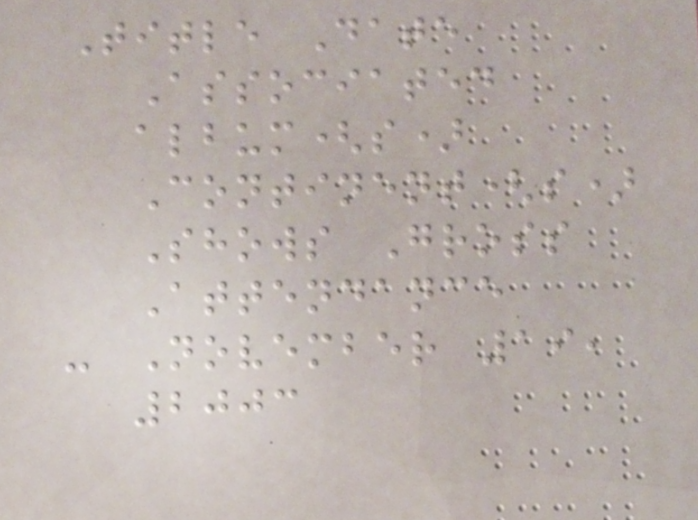Title Date
Associated
album(s)
Continent(s)
Shows Gross
Attendance
- November 19,
2003
